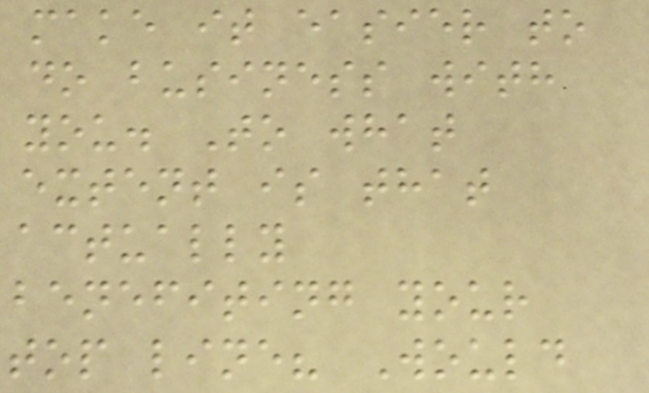make it easier to
do business with
you. To what
extent is that
actually
benefiting your
top line? Would
